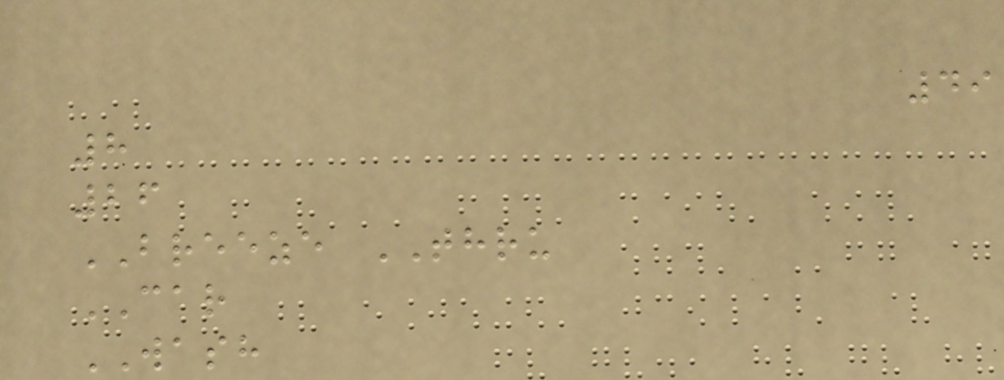49
8
26
BREEZE THRU
CAR
WASH
